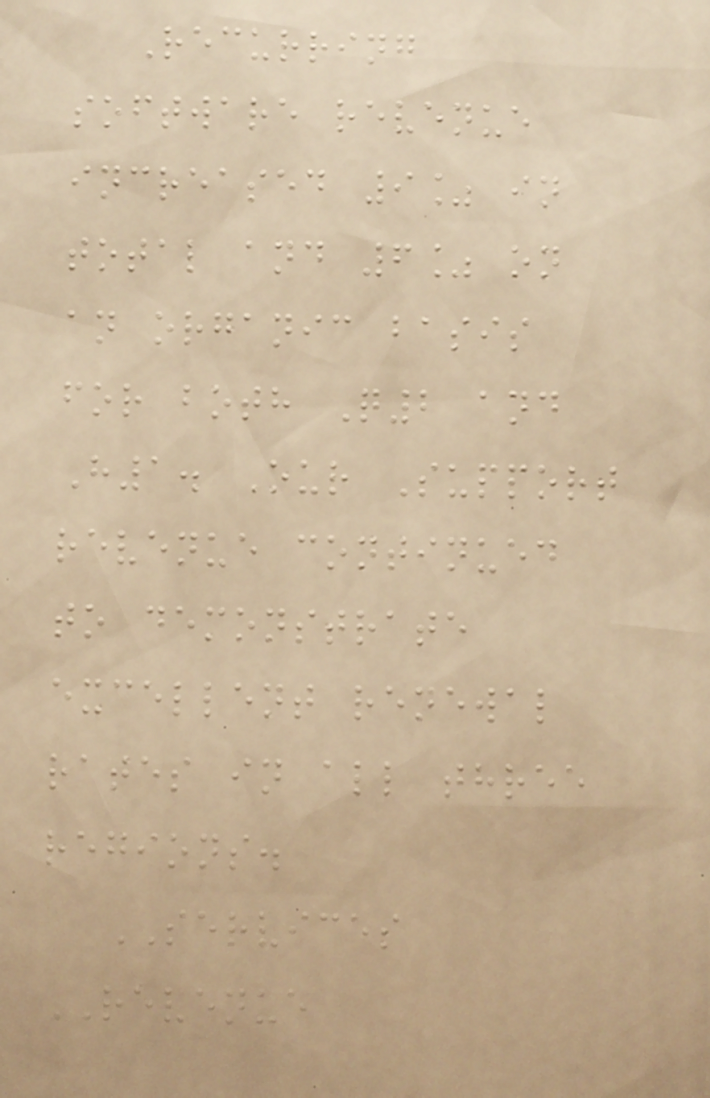Recurring
software revenue
increased 9% in
total and 6% on
an organic basis
for both Q2 and
H1. Our Support
revenue continued
to demonstrate
excellent renewal
rates in all three
regions.
SERVICES
REVENUE
